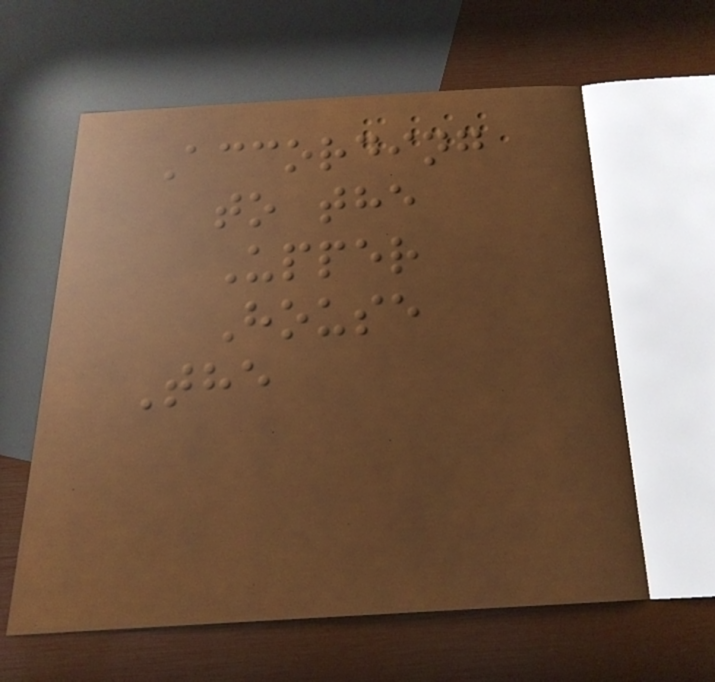According
to the
Upper
House
The
